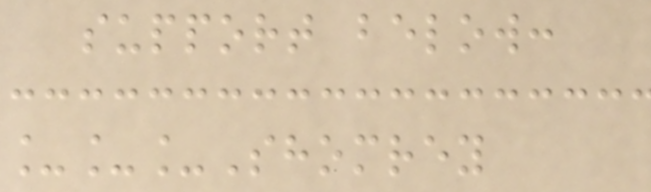support below:
___Shomrey
